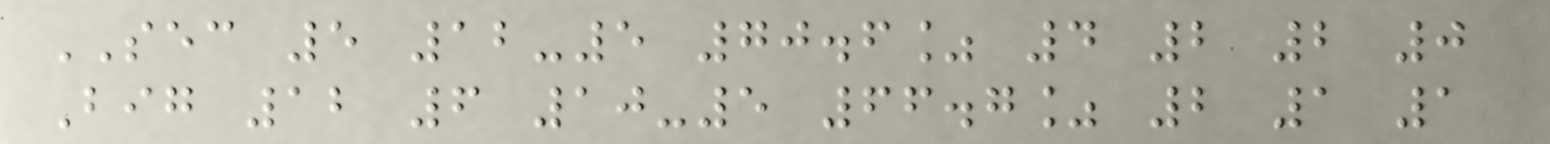SEC 5 12-5 70.6% 4 2 2 0
Big 12 6 10-5 66.7% 2 1 1
